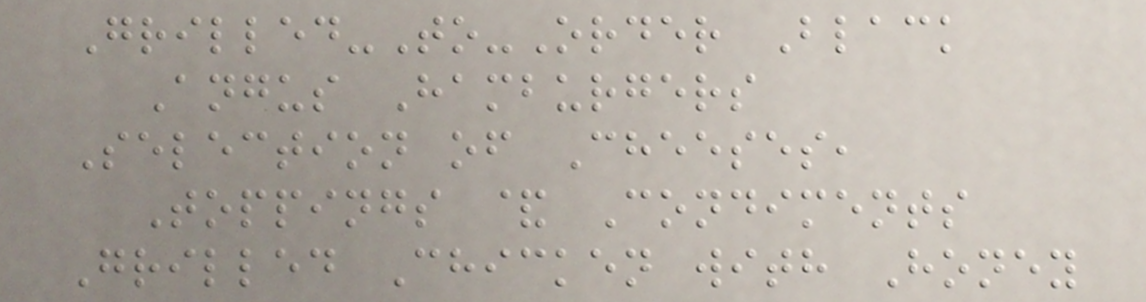Grilled-To-Order Black
Angus Hamburgers
Selection of Cheeses,
Toppings & Condiments
Grilled Chicken with Honey
